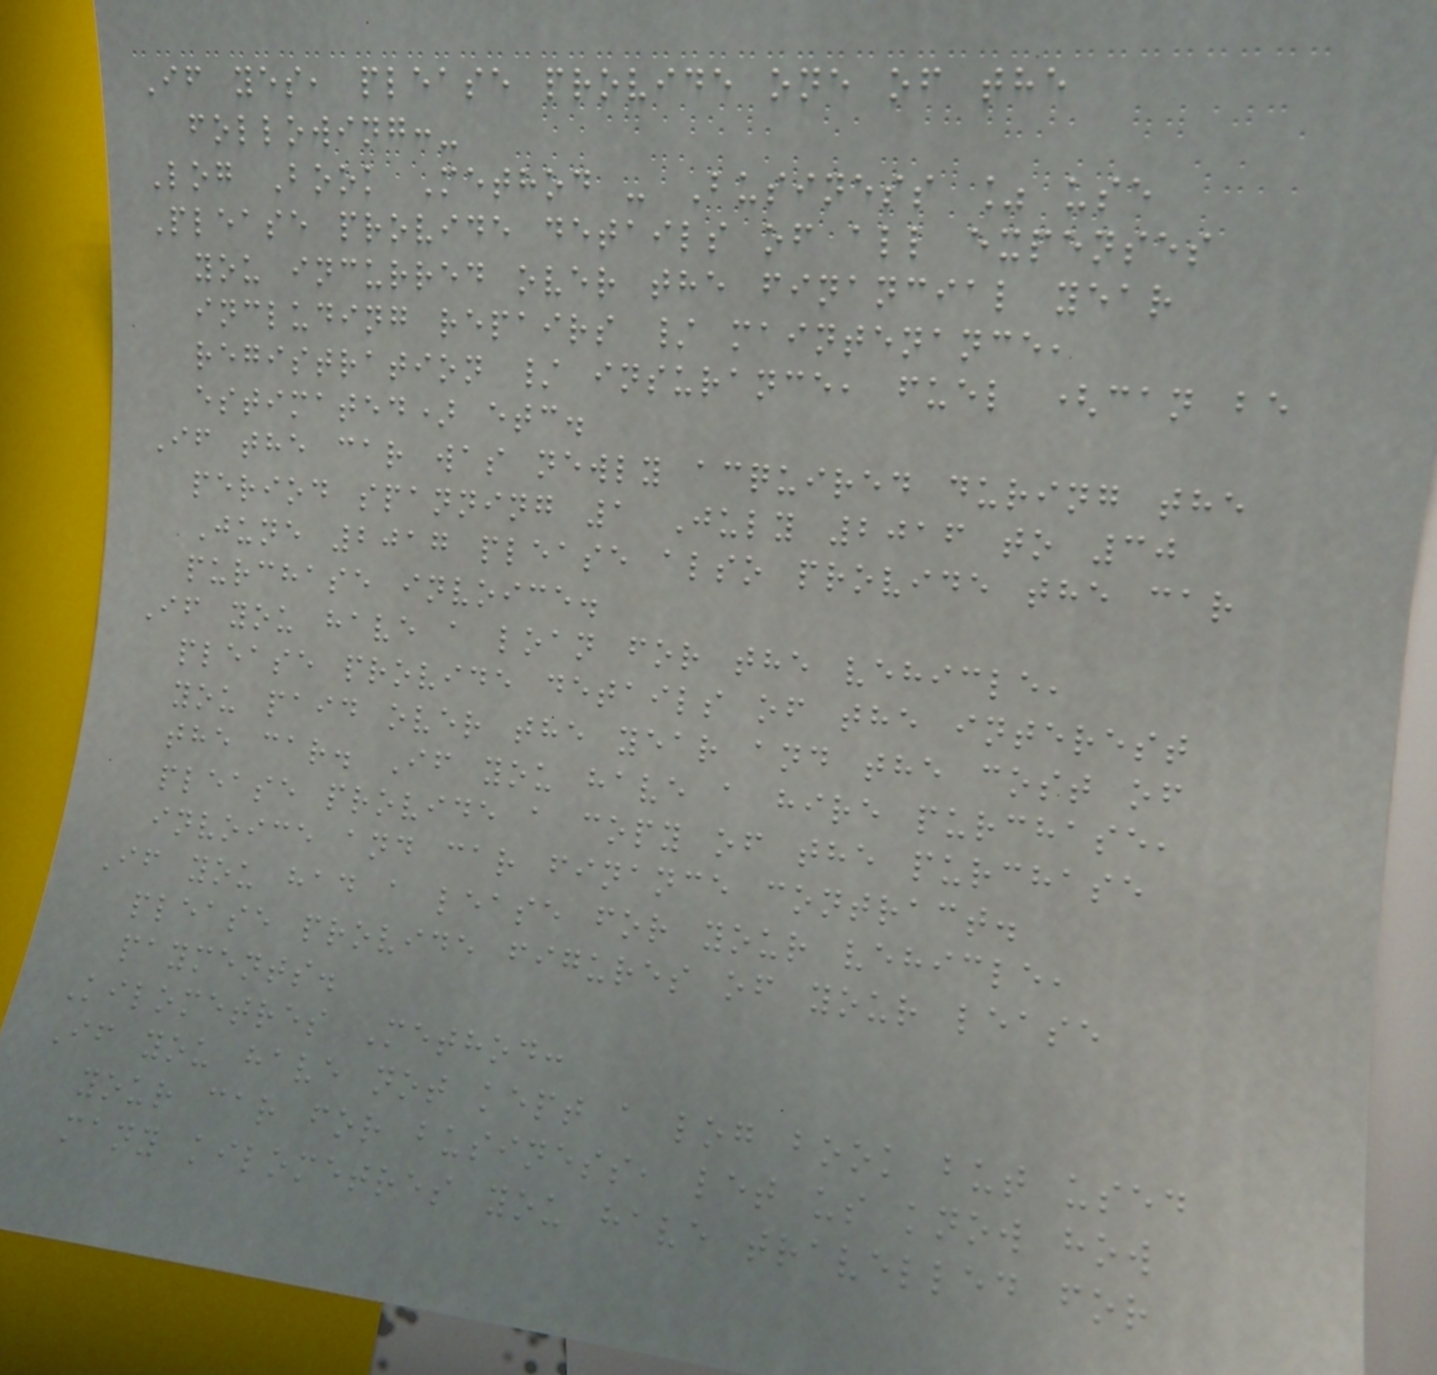If yes, please provide one of the
following:-
Log Book Method - Business % use
Please provide details of all expenses
you incurred over the financial year
including repairs / maintenance,
registration / insurance, fuel (can be
estimated) etc.
If the car was newly acquired during the
period spanning 1 July 2016 to 30
June 2017 please also provide the car
purchase invoice.
If you have a loan for the vehicle,
please provide details of the interest
you paid over the year and the cost of
the car. If you have a hire purchase,
please provide a copy of the purchase
invoice and car finance contract.
If you had a lease for your vehicle,
please provide figures of your lease
payments.
Kilometres Method:
If you have not kept a log book but used
your car for business, let us know how
many kilometres you have travelled for
